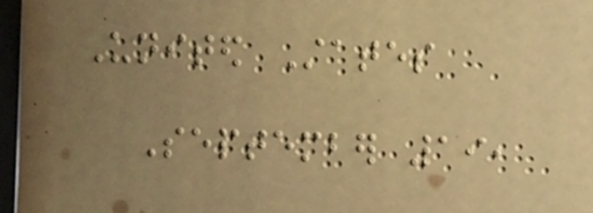United States
September 19,
